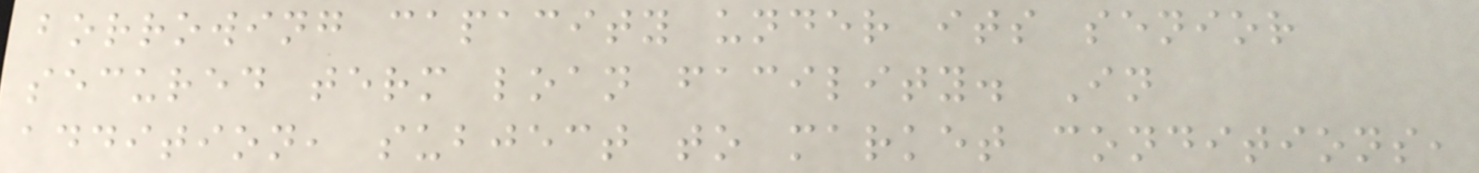borrowing capacity under its senior
secured term loan facility. In
addition, subject to market conditions,
